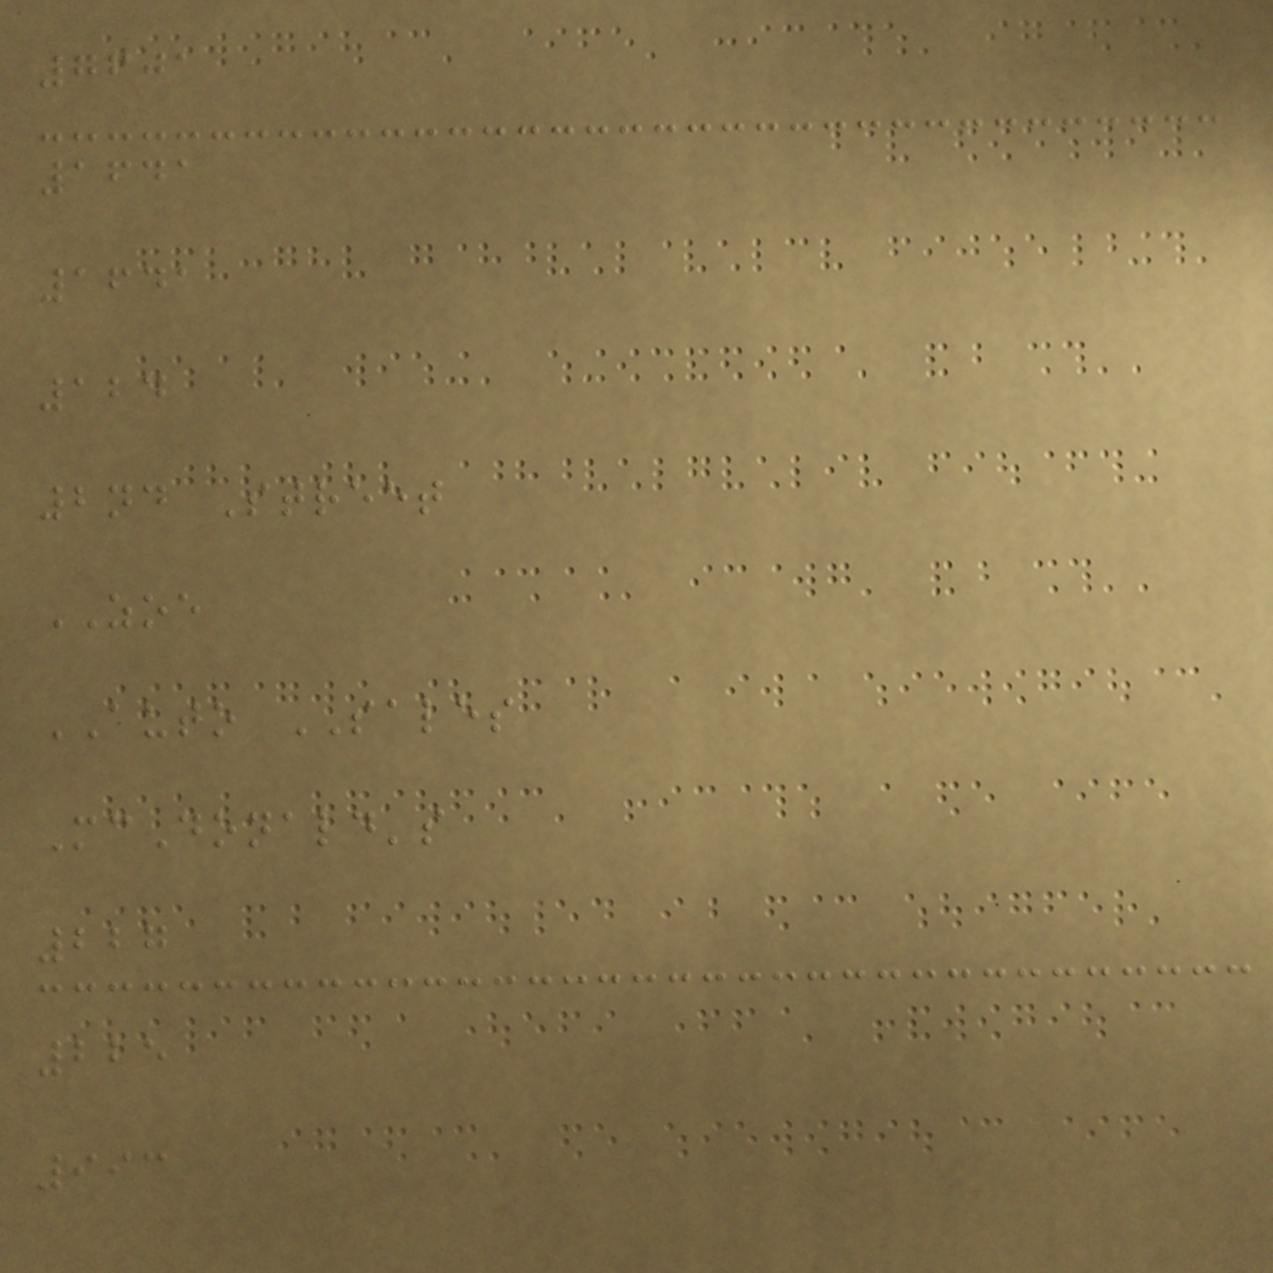7601
1641
1641
124
2nd Street
ZOE
AUTO SALES
McDonald's
227
225
993
